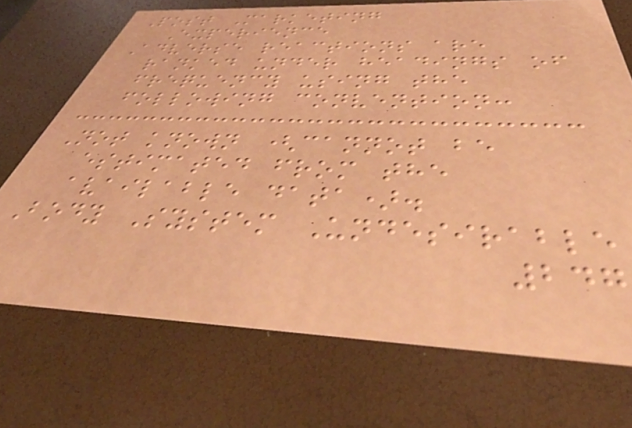Post Marketing
Experience
Adverse reactions are
ranked under headings of
frequency using the
following convention:
Not known (cannot be
estimated from the
available data).
Body System Undesirable
247
